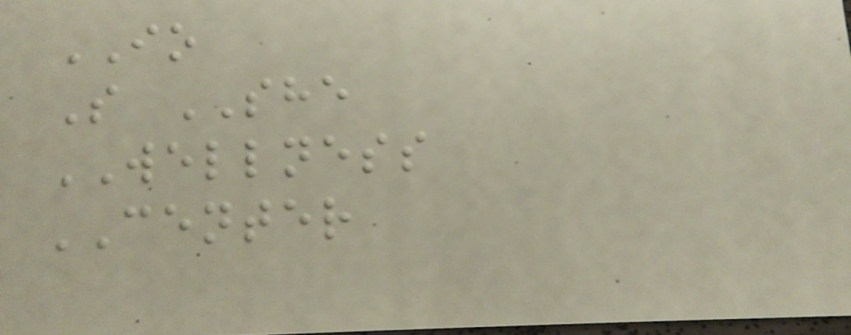IO
S SHE
WELLNESS
CENTER
